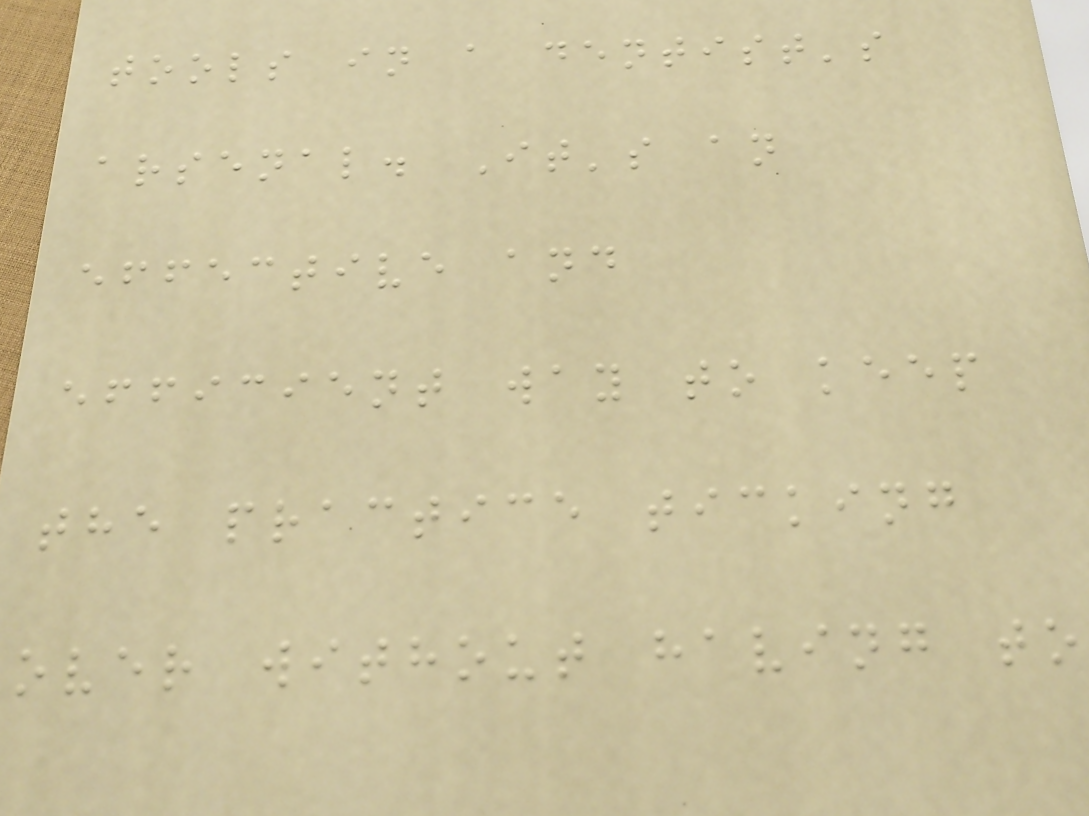tools in a dentist's
arsenal. It's an
effective and
efficient way to keep
the practice ticking
over without having to
